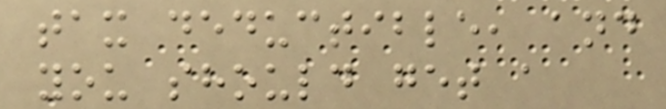tax deductible, and
you should get a
